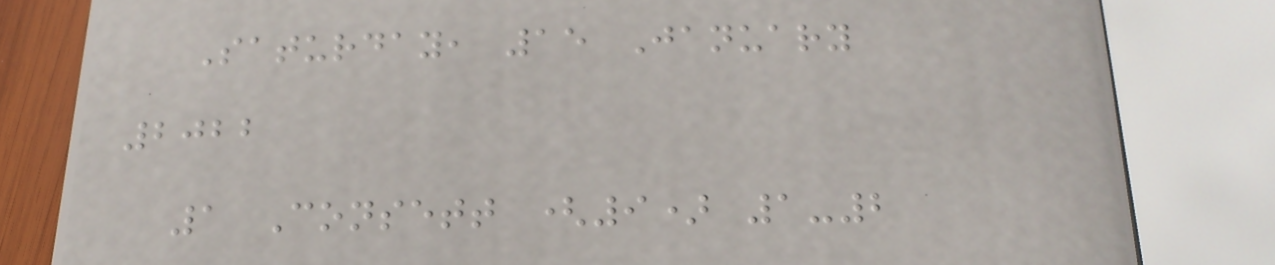Saturday, 15 January
2022
1 Consett (9) 1-2
